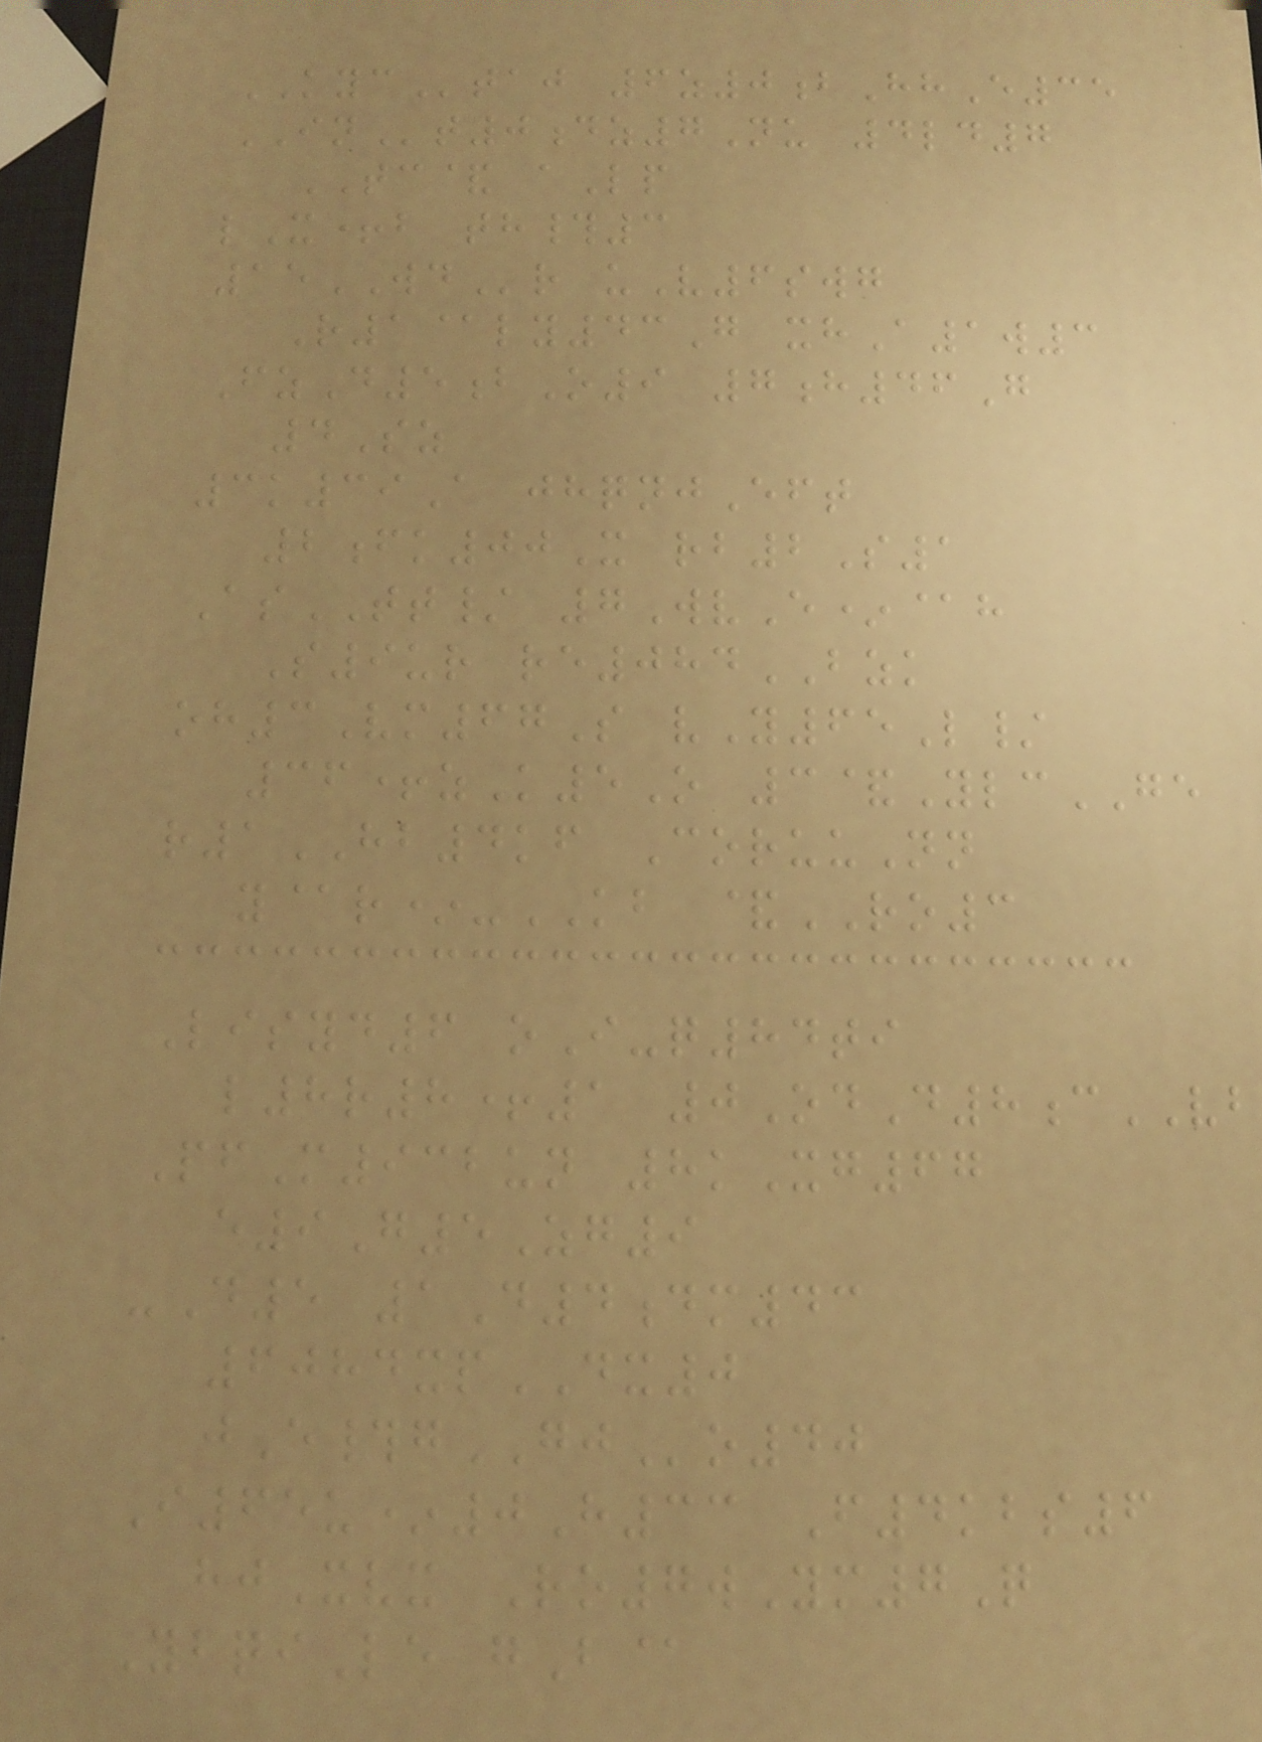KYCtaj 6z0bHhE35
INt0dz7Nu 4ld7
TC& aLp
lX+b th#3
15WDr uV6swg
R1@ly43G xhA1w3
FzD5bO9 7h46G
4Sz
3k39A jhqnjEft
2fk00X rb2S1
AsTT/ 7WvE*@h
S9ur re084BZK
oh3Vm67S vY65L/
36+zK5O 3&YlcGE
r1HB4kf CoruuNn
y@r*-KB &RO3
Lisyd6 oI-q84ti
l8r8+1 0OdD8cVB
PfM932un 8kXg67
e9G5Zg9
-D5 1D4dm43
6084xpDX0
jE#gGJo40
I65u*0H33 F4kbs6
hjXvx Ro7wYm7Q
YbqiLe gB@
